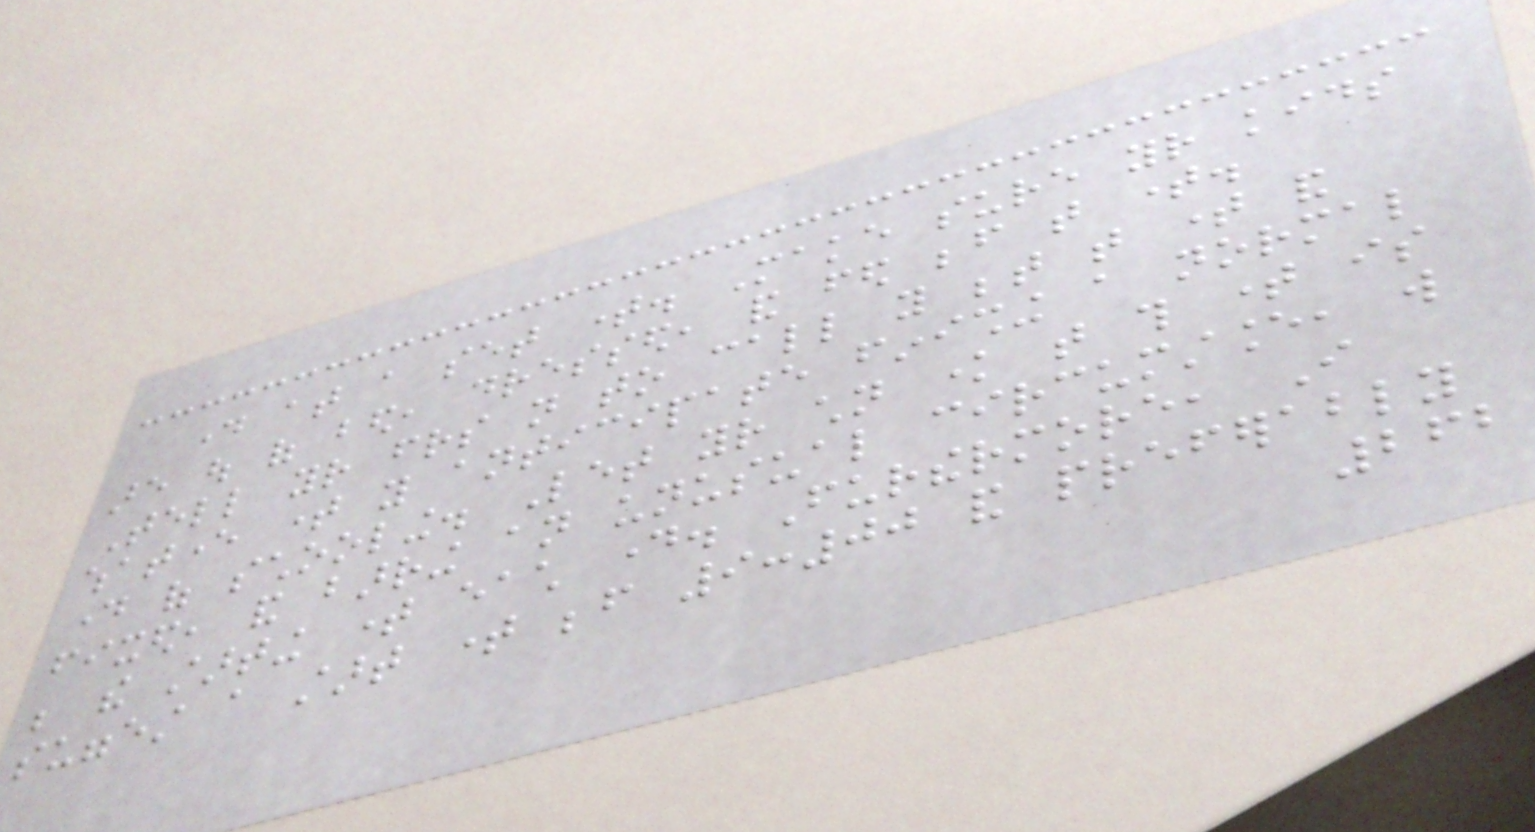day at a set time. Make sure your kids
are out of bed, dressed, and fed before that time.
Tell your friends not to call you between that time and
whatever time you anticipate finishing a normal
day of schooling. Let your children know that this time is
fixed, and barring an unusual circumstance, will
be the starting time each day. Furthermore, I
suggest a start time before 9:00 and preferably
262
